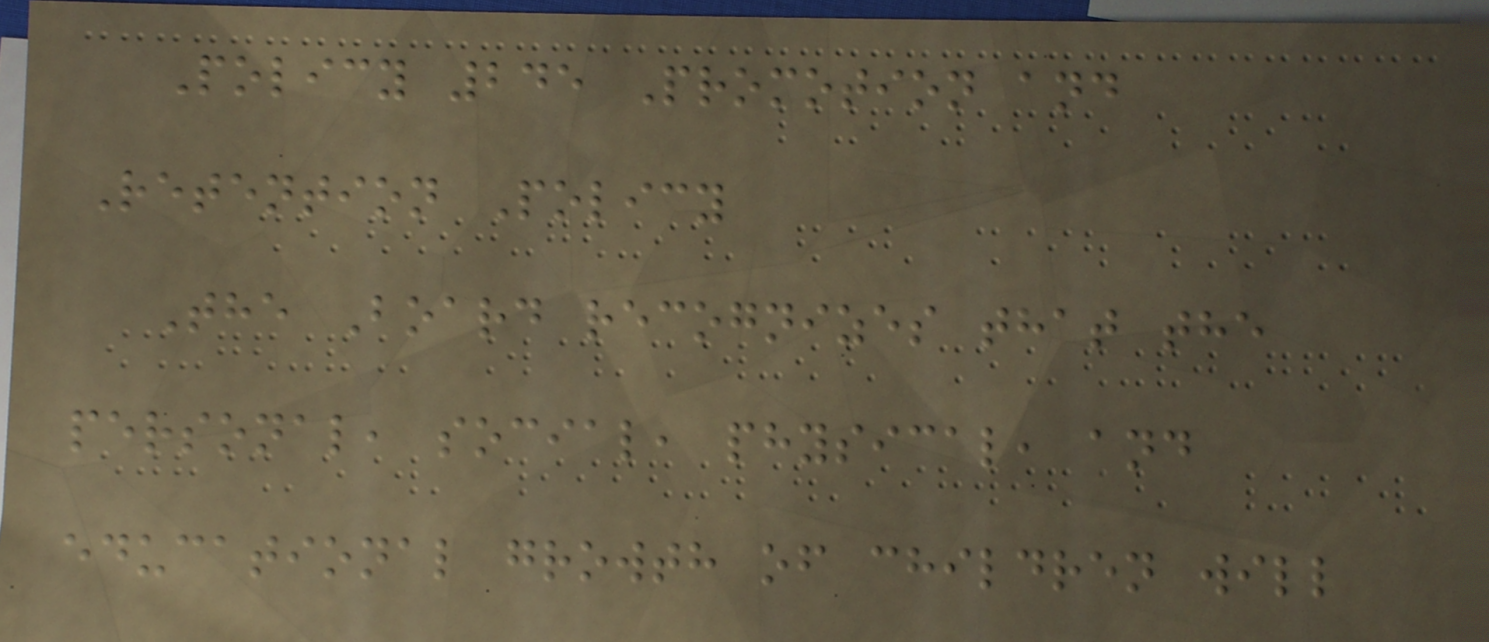Policy 245 Promotion and
Retention Policy
The Board recognizes that the
personal, social, physical, and
educational growth of children will
